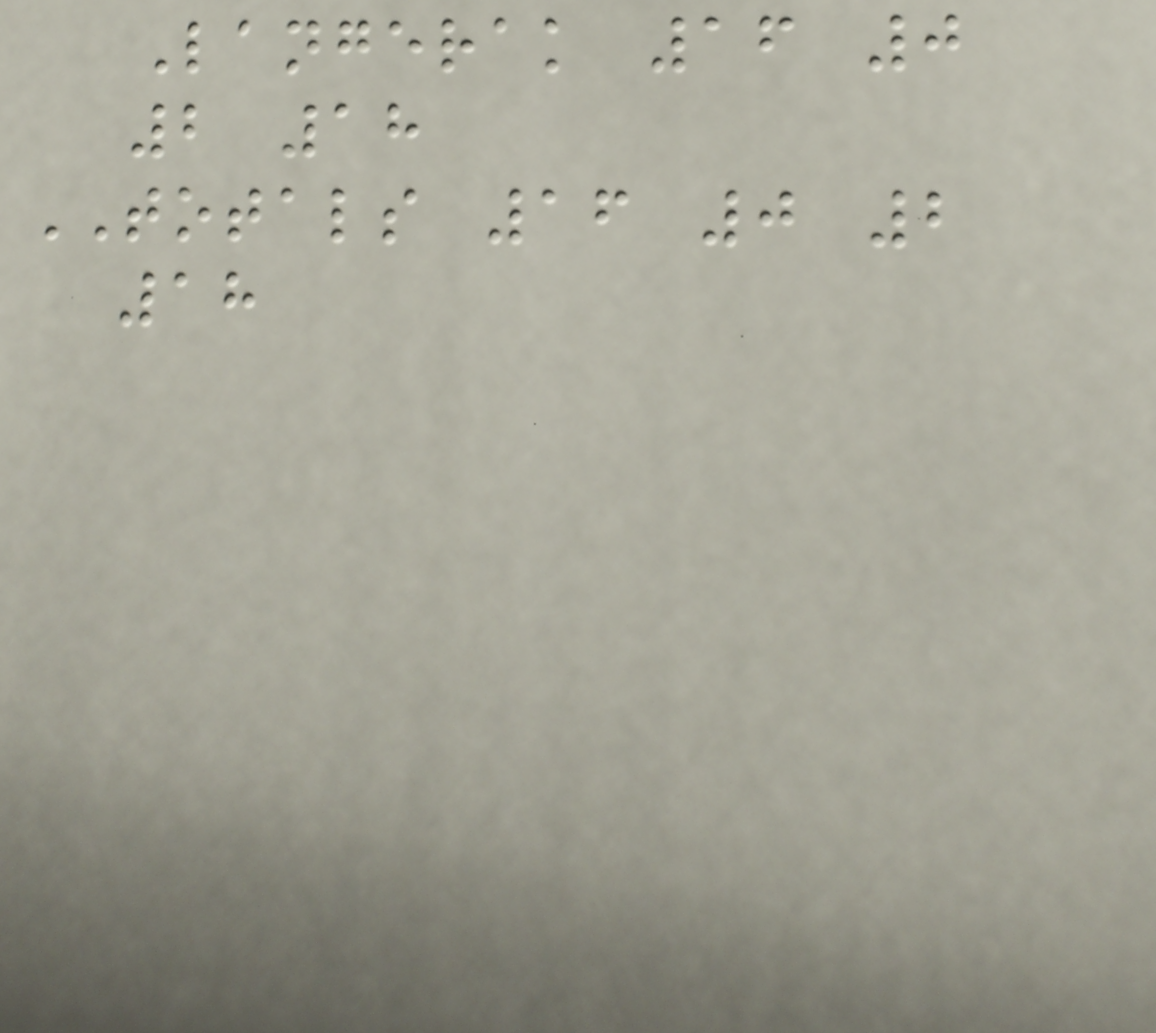Langerak 16 0
2 18
TOTALS 16 0 2
18
